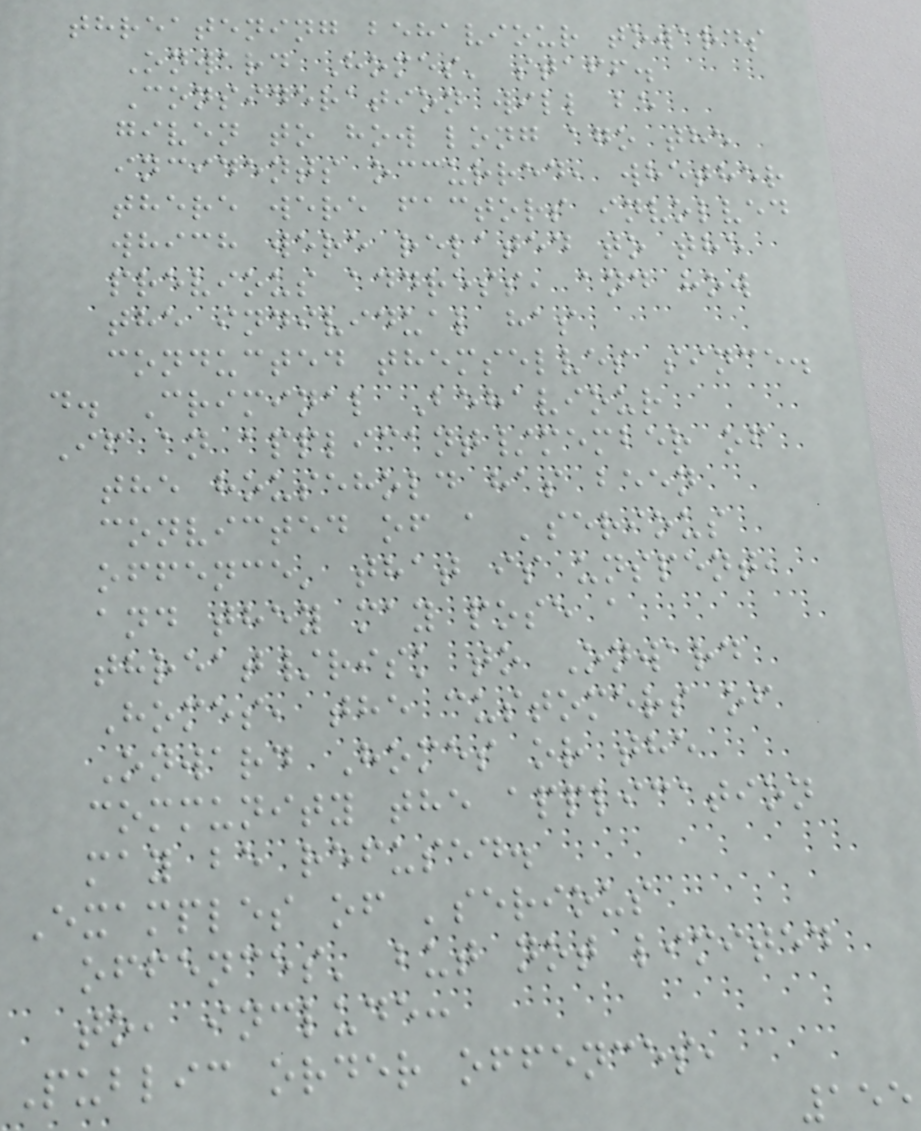threatening behaviour towards
Onward Homes' staff.
Consideration will be
given to how long ago the
incidents occurred, whether
there were factors involved
which were related to the
previous address, and how
the individual has
conducted themselves since.
d. Criminal Behaviour
If an applicant/member of
the household has been
convicted of a 'serious
offence' that is unspent,
and they may pose a
threat/risk to Onward
Homes, the customers of
Onward Homes or the
community the application
may be refused.
Examples of 'serious
offences' but not limited
to, include:
Public order offences,
155
